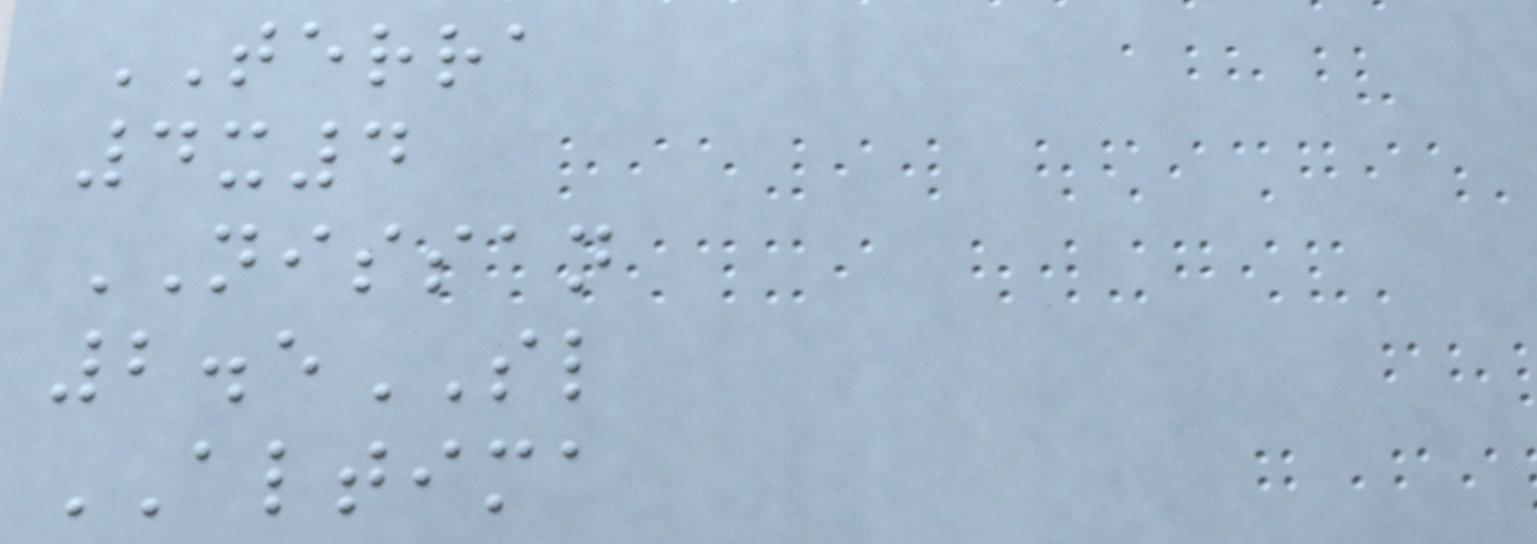TERRA
4x4
NISSAN
2.5SL
ALTIMA
